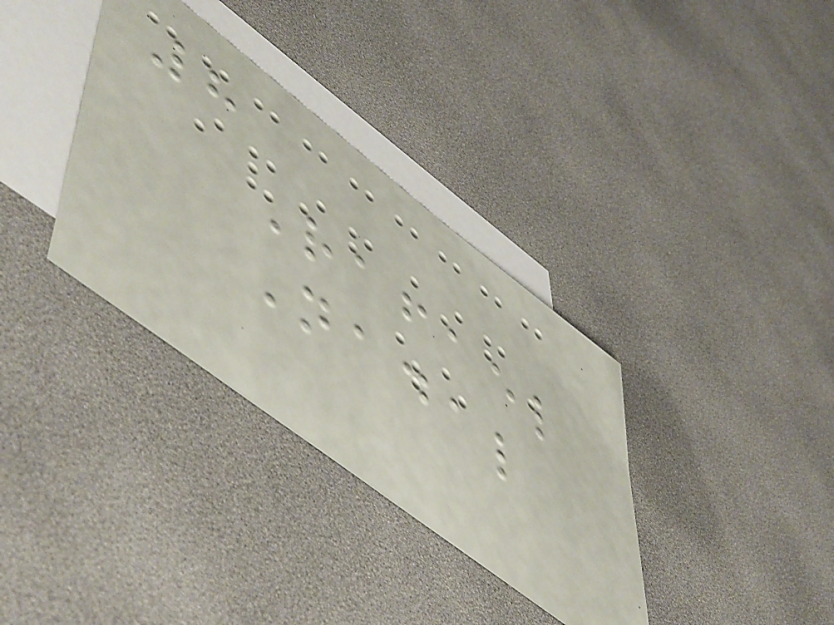8
Rafael
Nadal
